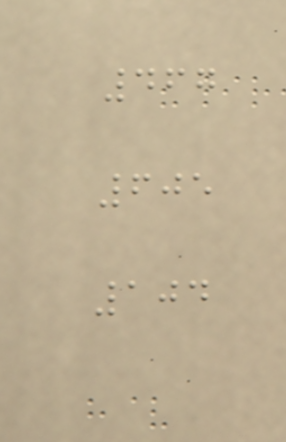467
605
104
